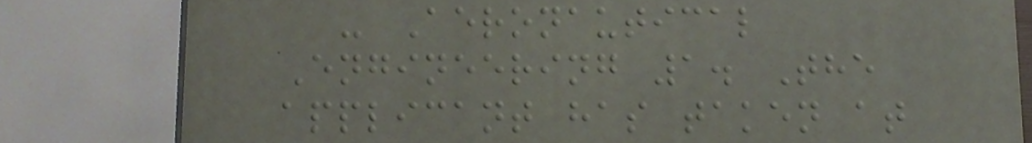- Aeronautical
Engineering 1. The
applicant has taken at
